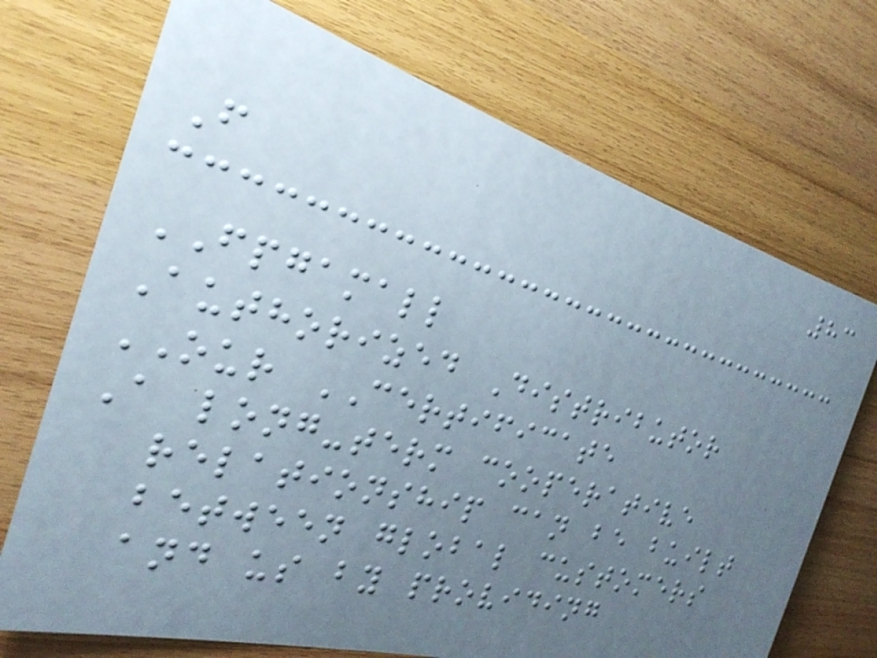83
F
FPGAMALL
Authorized Distributor
OUR CERTIFICATE
A long-term cooperative
relationship can be built
between global customers
and us by providing
